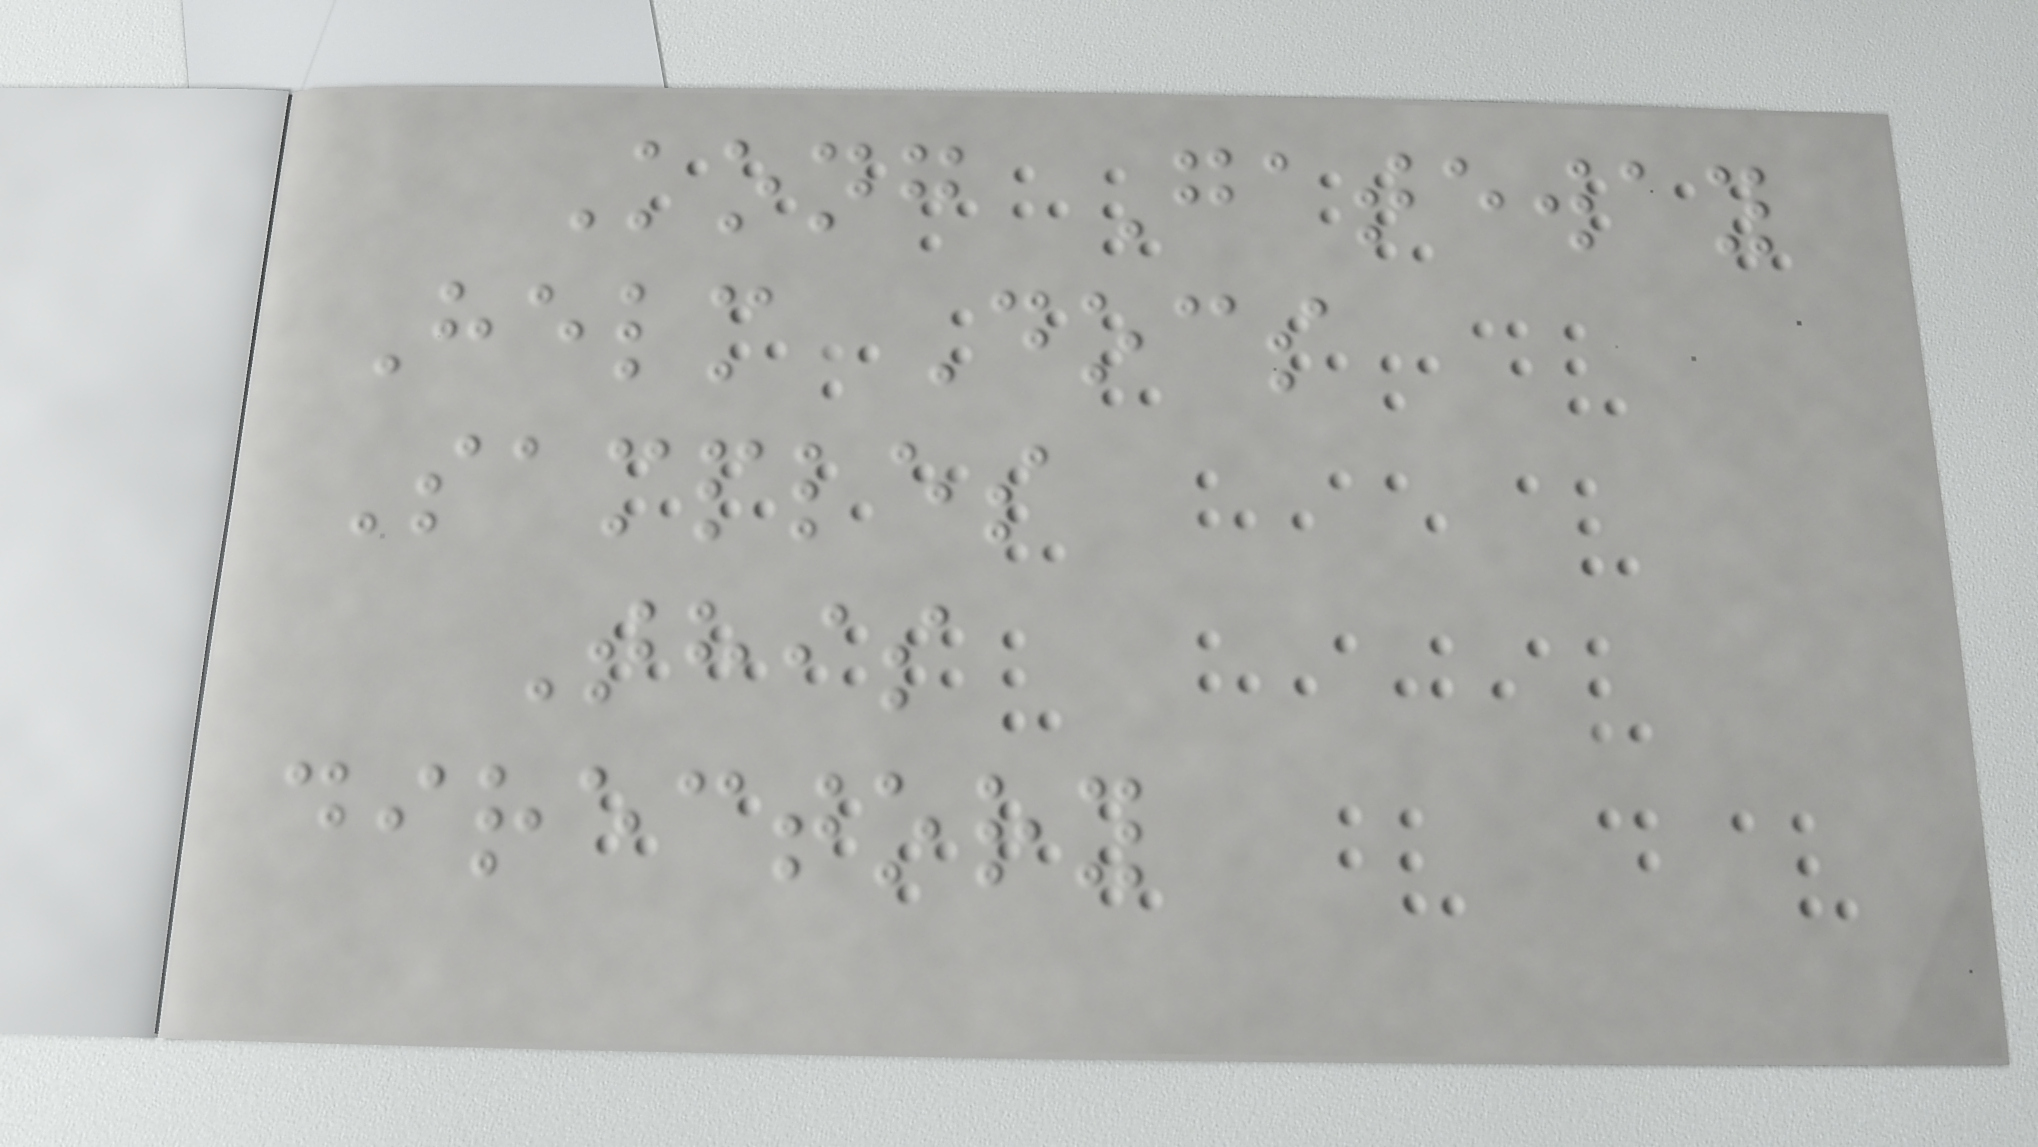Kong Gateway
Helm Docs
Samples
This
directory
